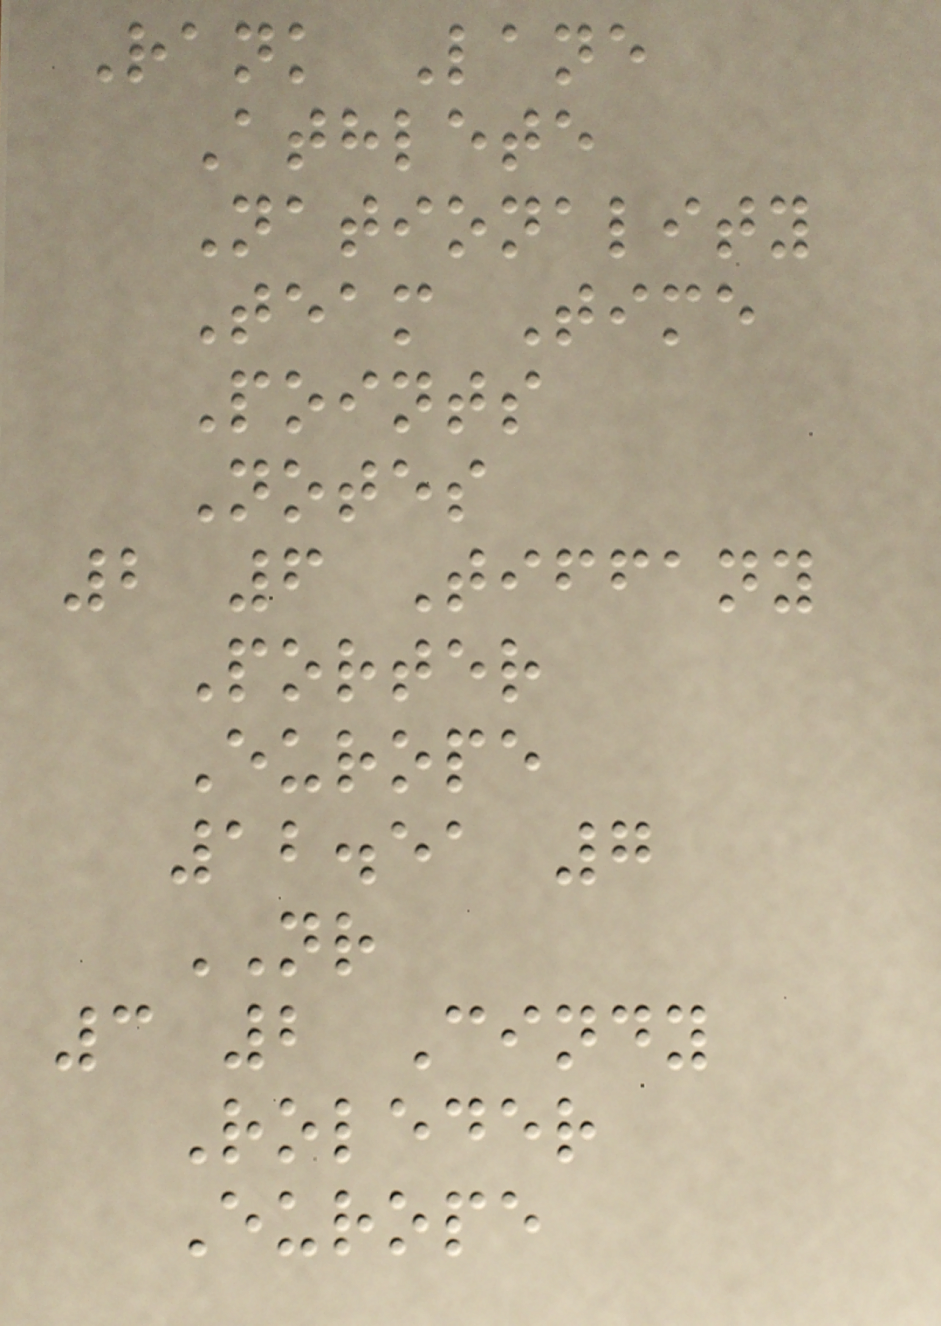Rank Lane
Athlete
Nationality
Team Time
Points
Notes
2 6 Tiffany
Porter
Europe
12.51 7
NR
3 2 Cindy
Roleder
Europe
